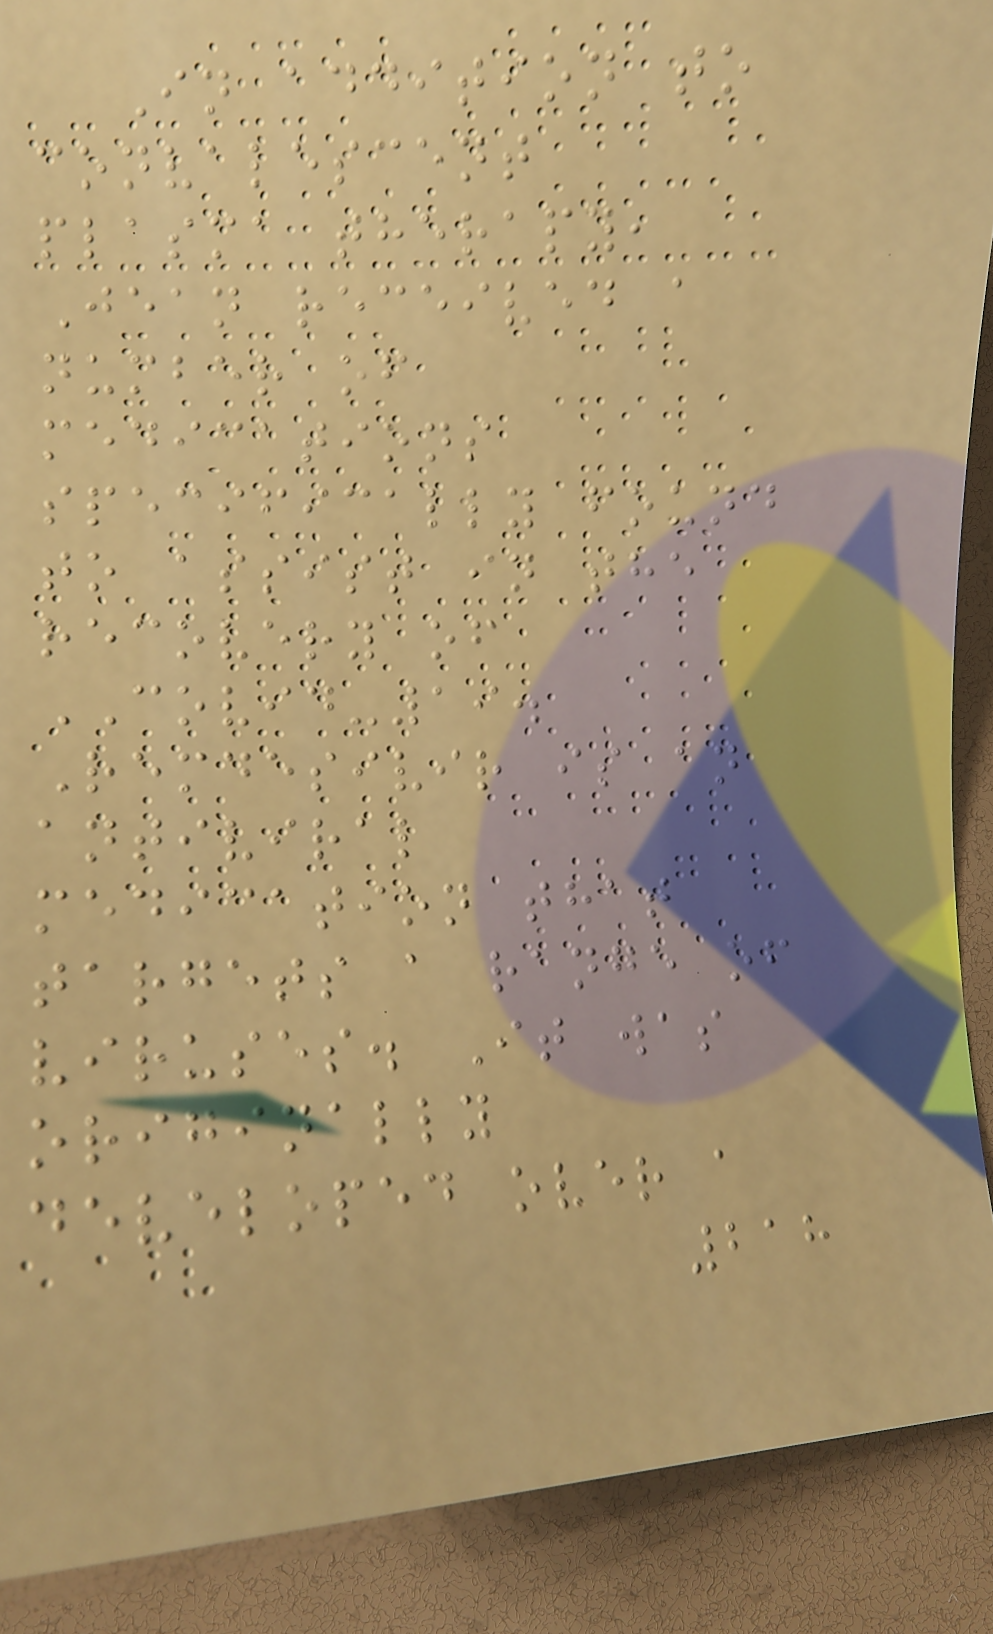In addition to
convalescent
plasma therapy,
Jean received a
number of
medications
specifically found
to assist in the
recovery of
COVID-19.
Remdesivir is an
antiviral
medication that
targets a range of
viruses. It was
originally
developed over a
218
